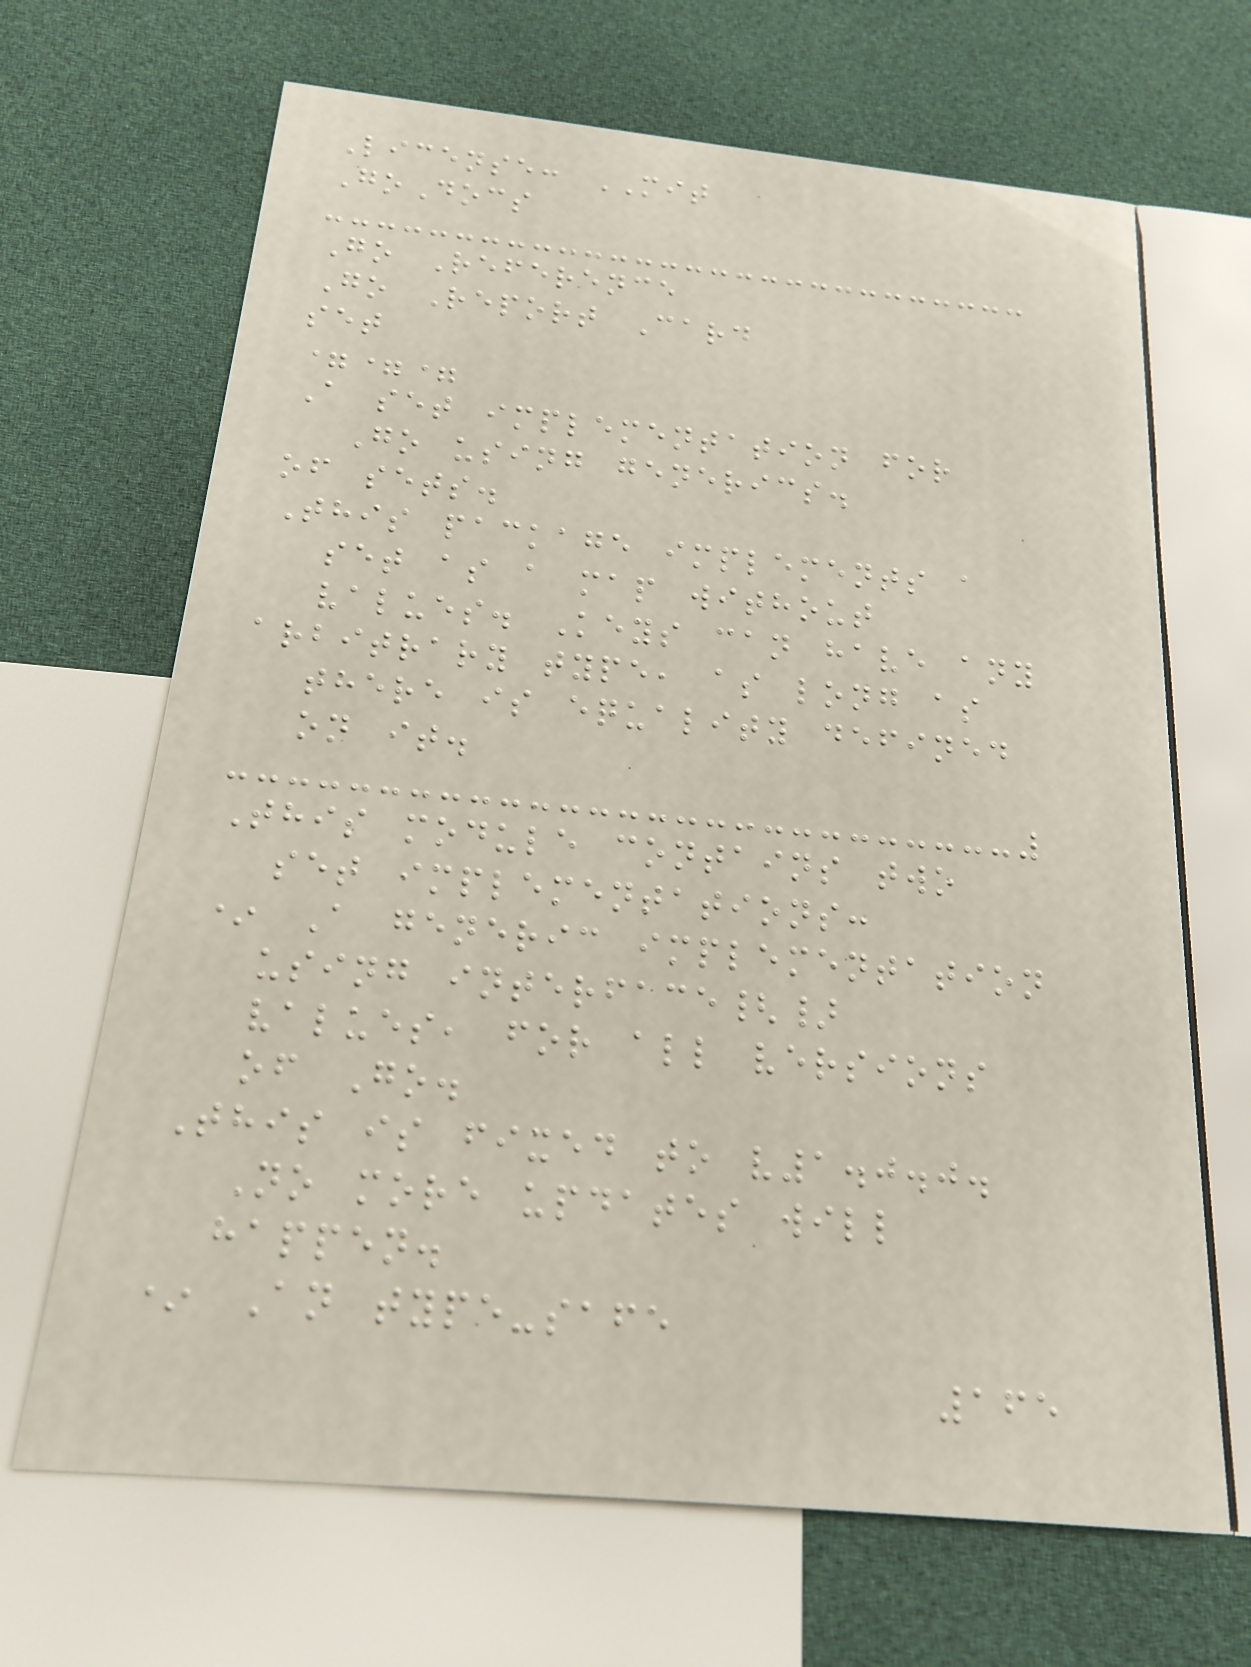License: MIT
GoDocs
Go Reference
Go Report Card
set
===
A set implementation for
Go using generics.
of sets.
This package implements a
set as a map without
values. Keys can have any
arbitrary type, as long as
there is equality defined
on it.
This module contains two
set implementations:
* A generic implementation
using interface{}
values, for all versions
of Go.
This is fixed to v1.0.0.
No more updates will
happen.
* An type-safe
165
